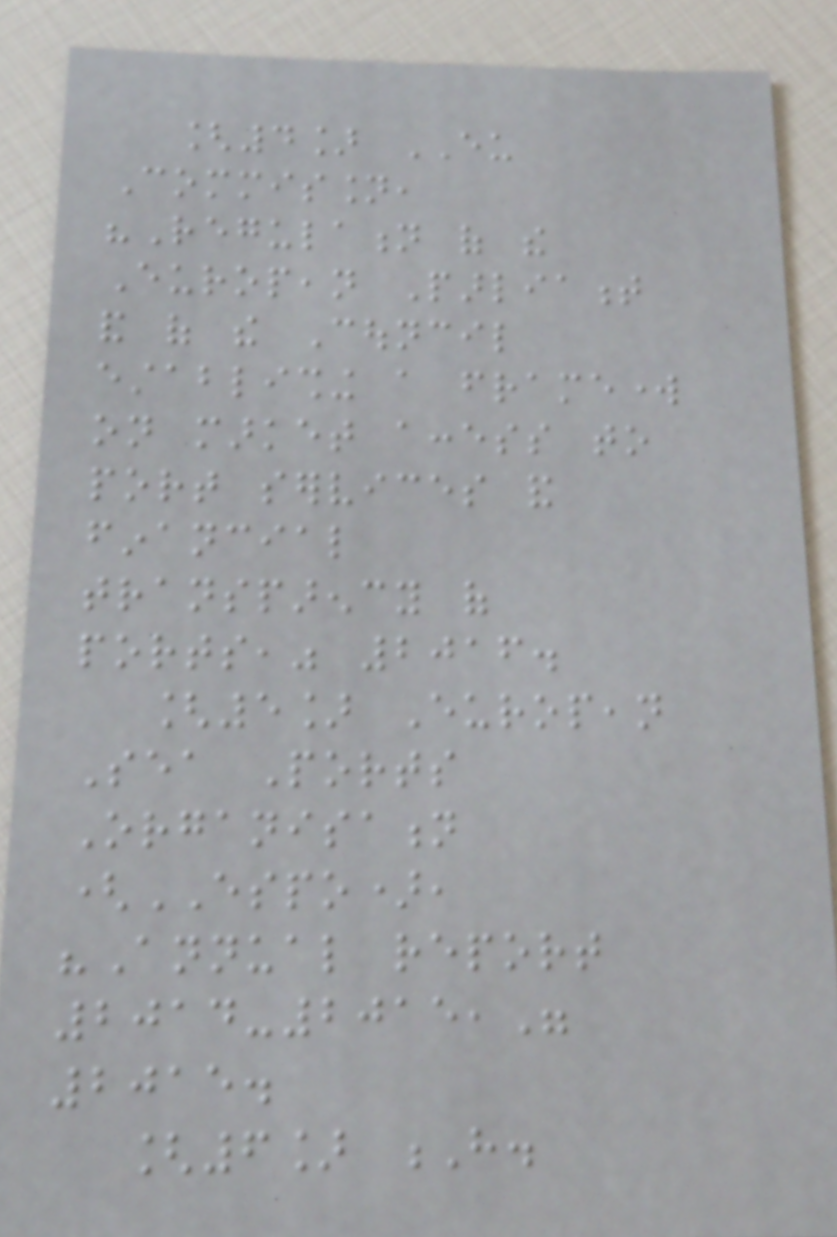[4] EU
Commission,
"Regulation of the
European Parliament
and of the Council
establishing a framework
on market access to
port services and
financial
transparency of
ports," 2016.
[5] European
Sea Ports
Organisation
(ESPO),
"Annual report
2014-2015,"
2015.
[6] H.
